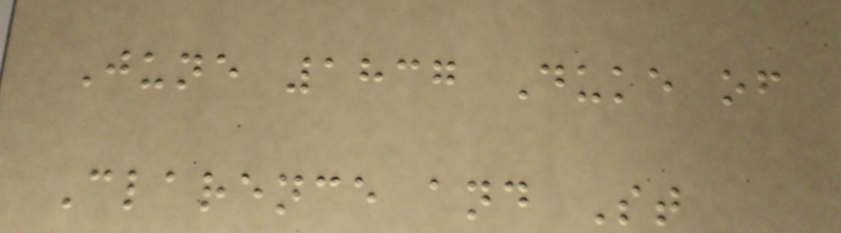June 1837 Duke of
Clarence and St
